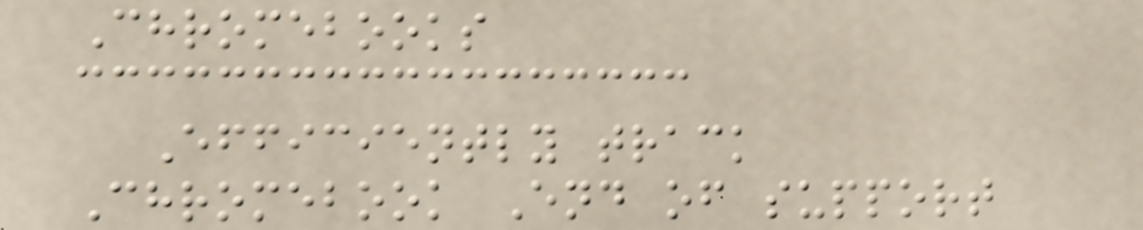Chromebooks
Efficiently track
Chromebook End of support
